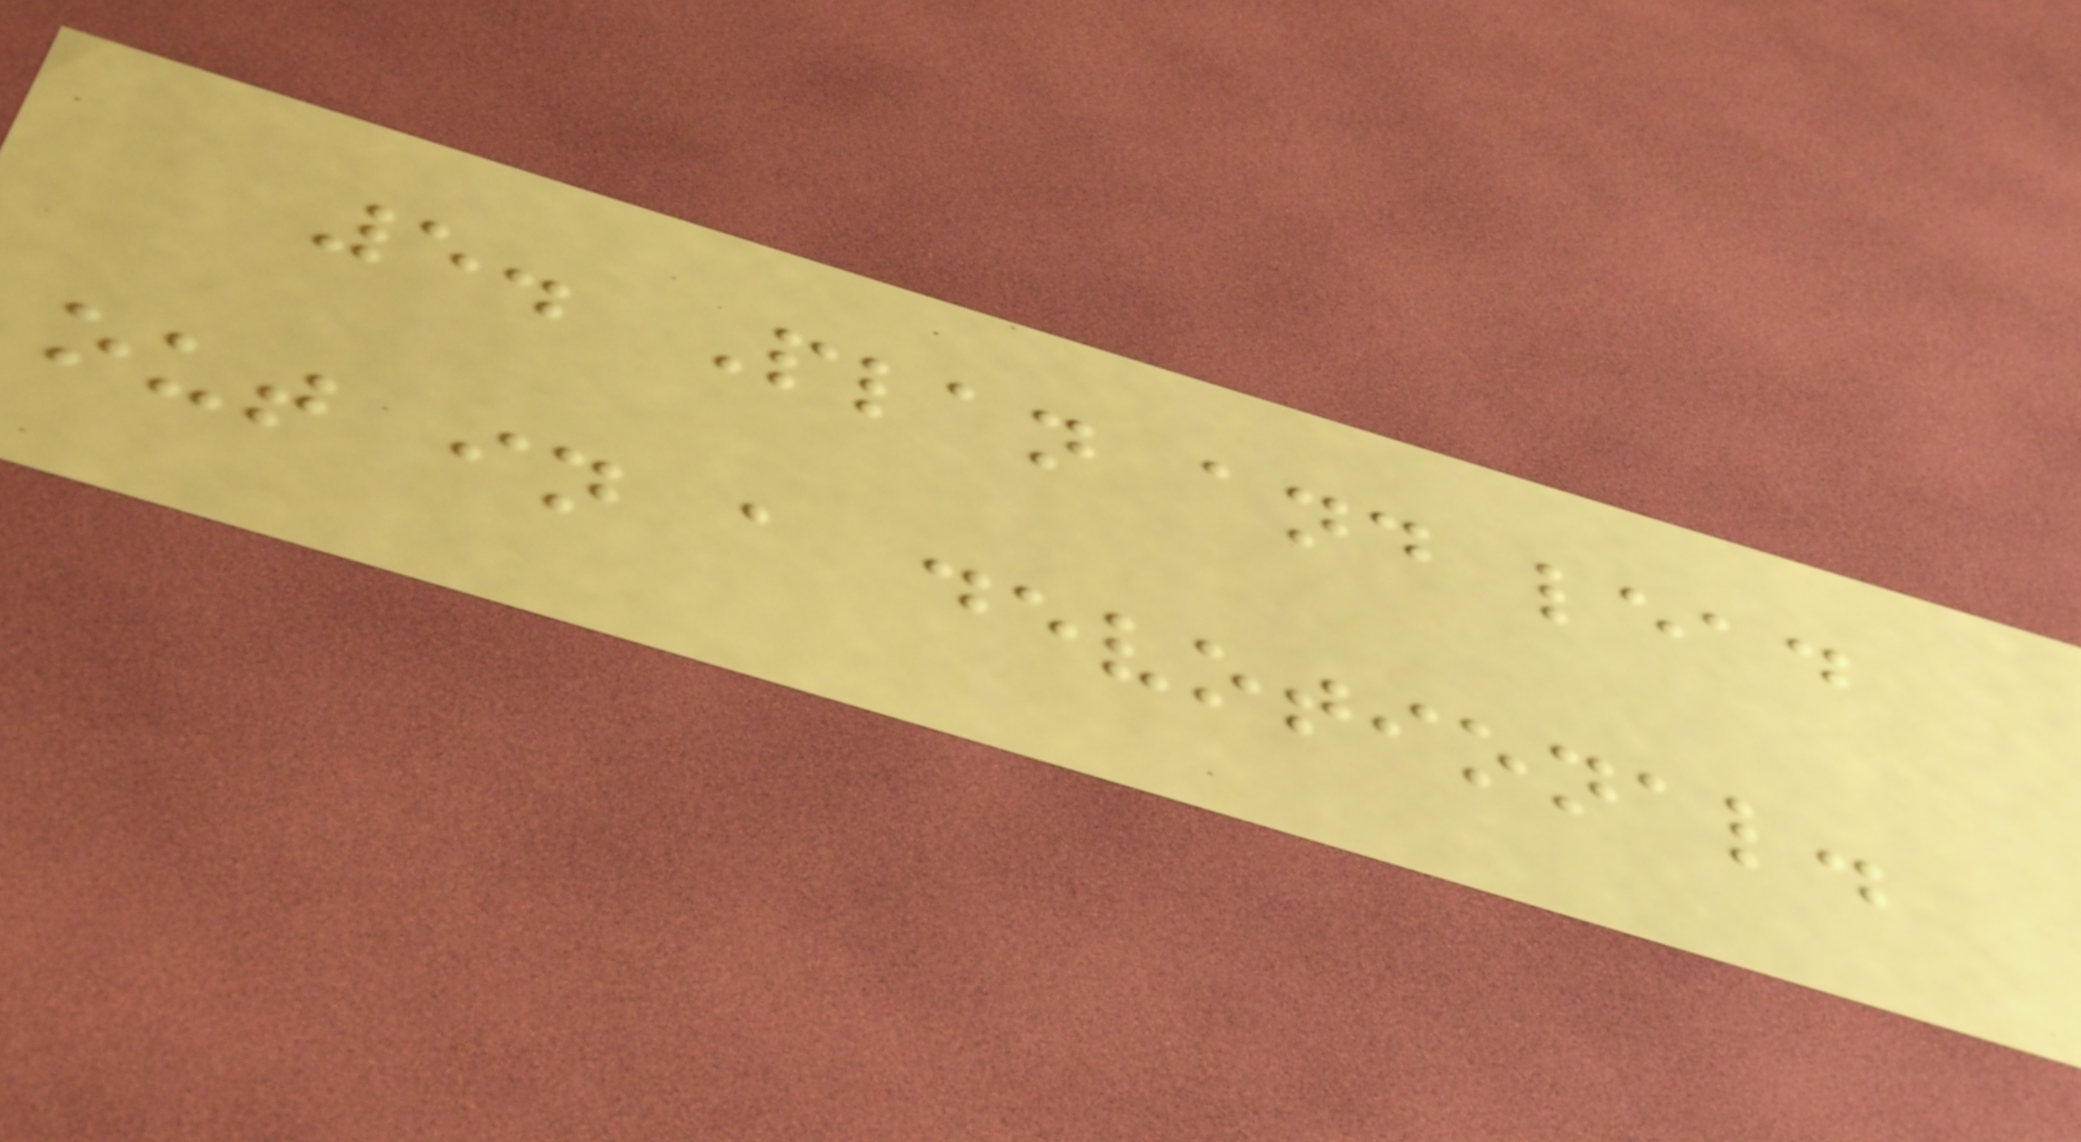5. Plan and lead
out in a devotional.
